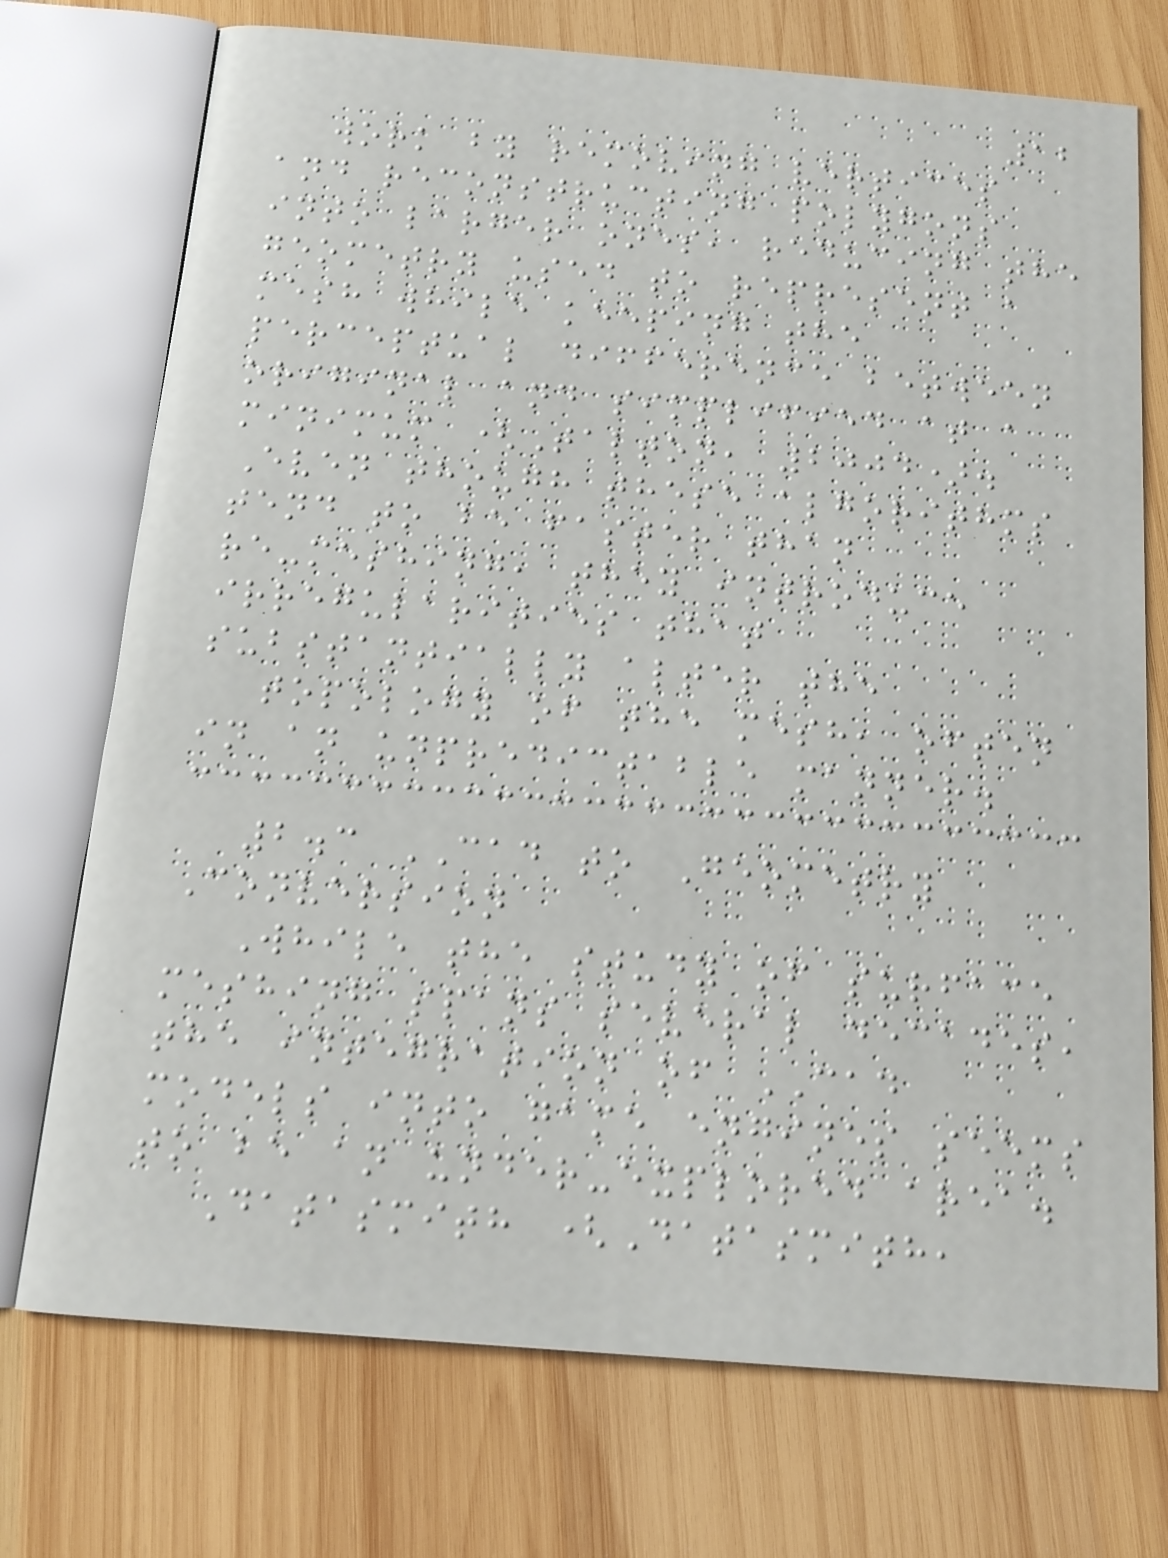12
work by removing vertices
and reconstructing polygons
into larger ones, reducing the
geometry used to represent a
mesh while keeping the
perceptual difference between
original and simplified at a
minimum (Talton, 2004).
Even though these algorithms
tend to be faster than
re-meshing, they introduce
irregularities that
substantially alter the
topology of the mesh, often
in an unpredictable manner.
2.3 CAD to Geometry
Conversion
While the study of surface
meshing spans several decades,
the integration of CAD
models into game engines seems
to be an under-explored area.
Datasmith (Datasmith,
